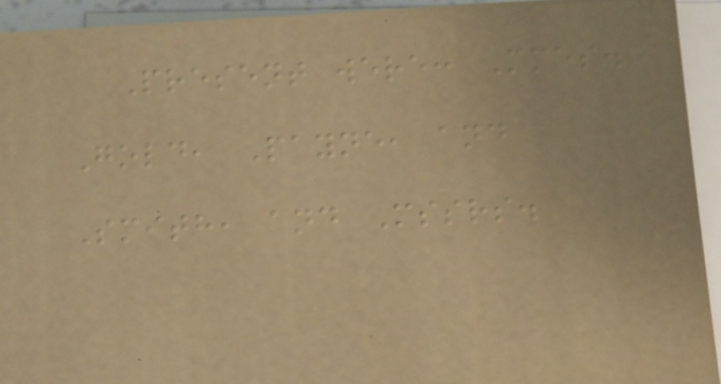Present were: Mmes.
Gold, Payne, and
Smith, and Mssrs.
